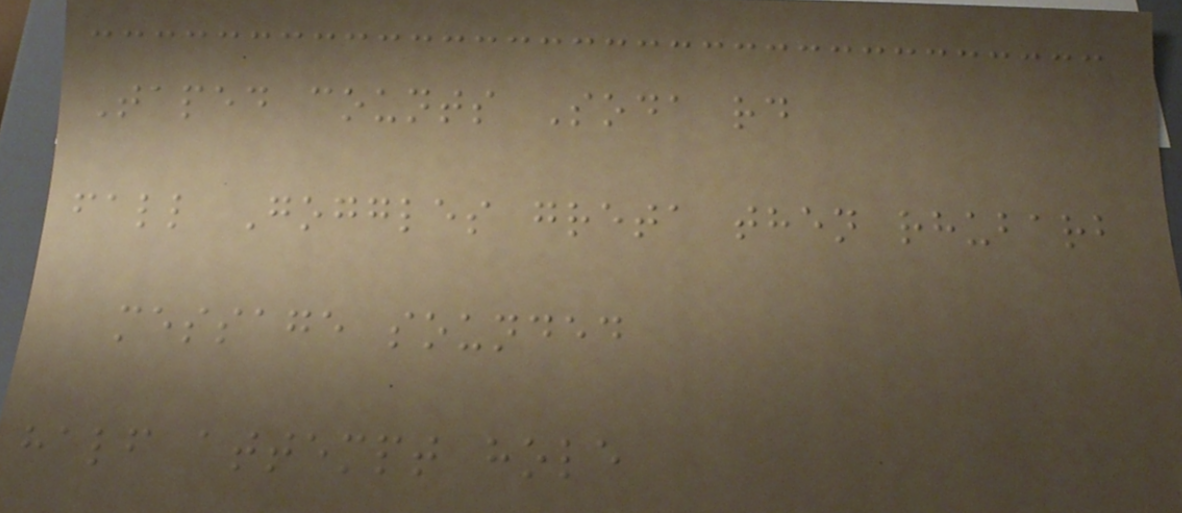Taped counts Soda rd
fall Goggles greta then rhubarb
message sounded
half attempt hole
